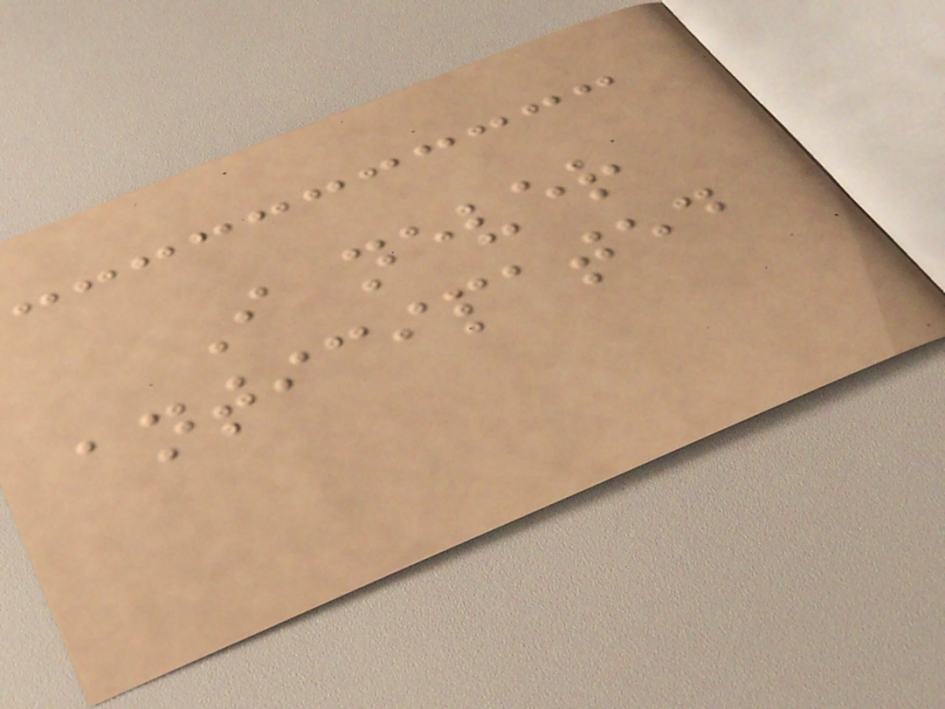I never
anticipated
